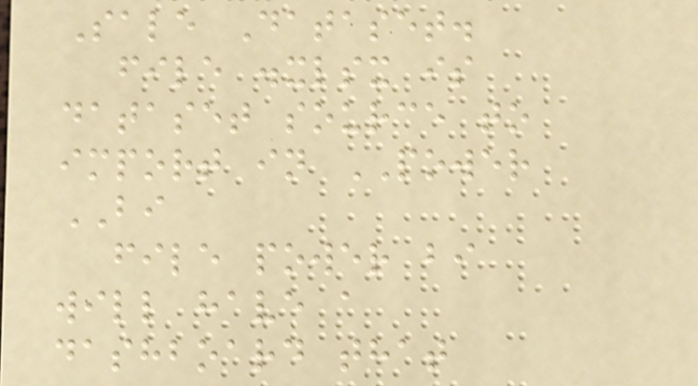Sale Dataset.
file .xlsx is
dataset source to
import in POWER
BI
file power bi
will have a
dashboard that
